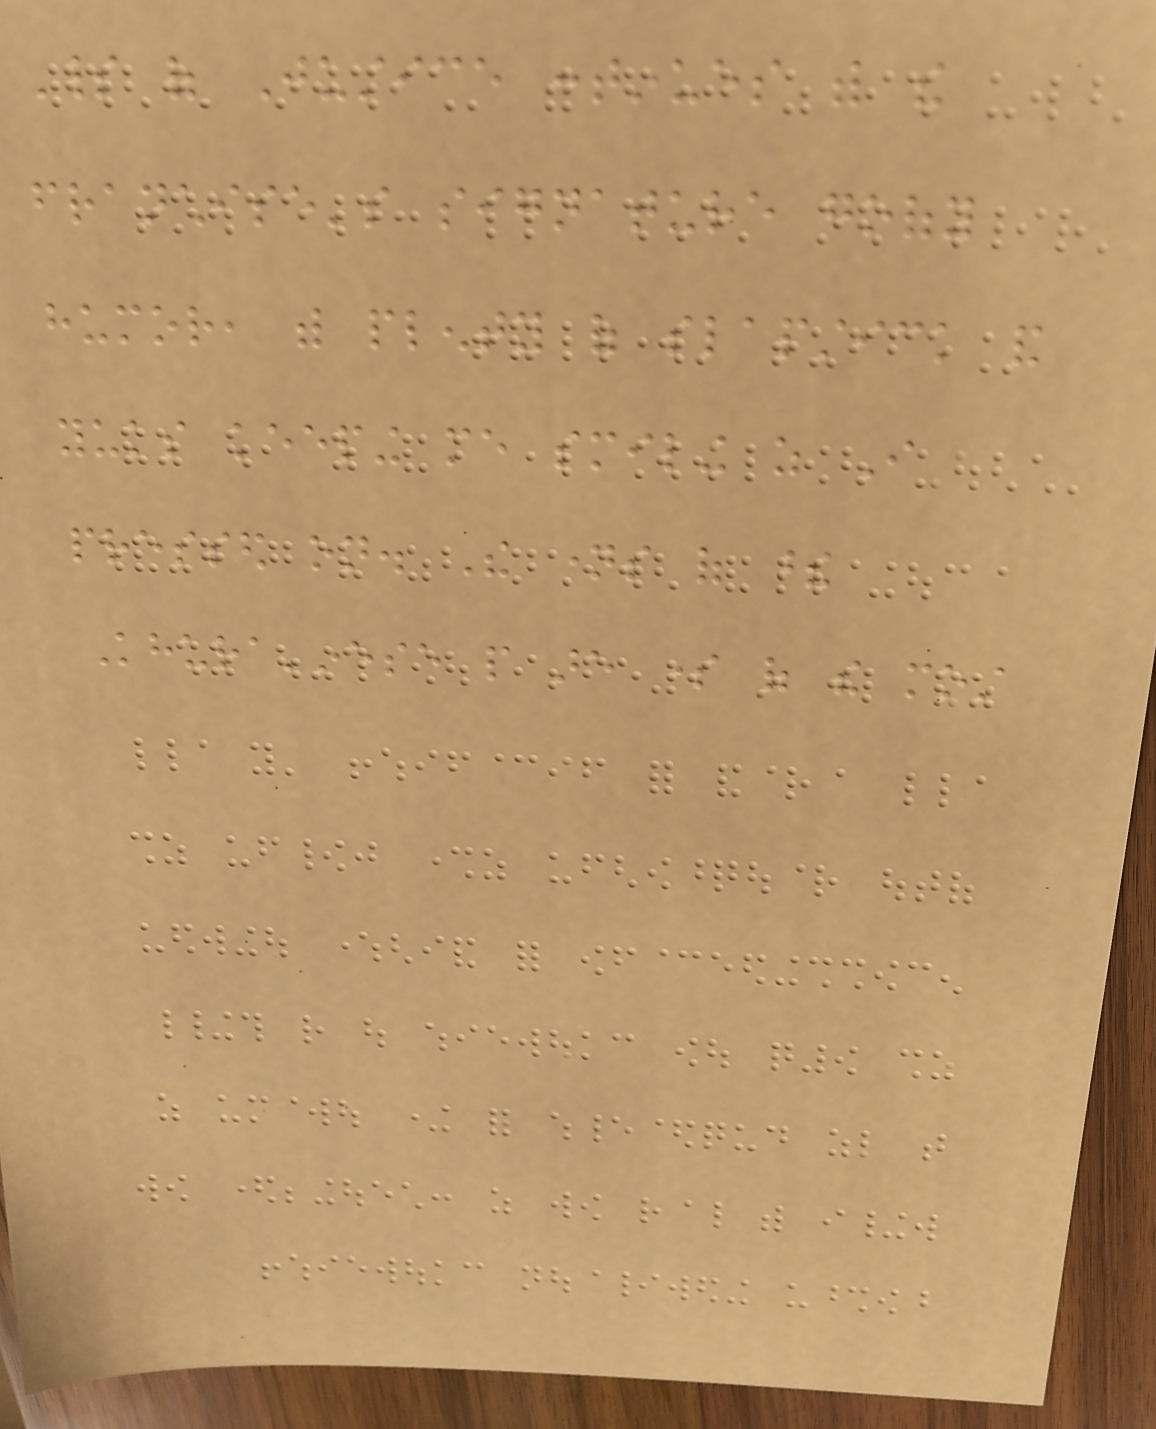Spirit of Justice continues with the
franchise's signature goofy
humor, with plenty of slapstick and
yuks keeping me smiling as I
pressed on. The names of these
Khura'inese people are some of the most
